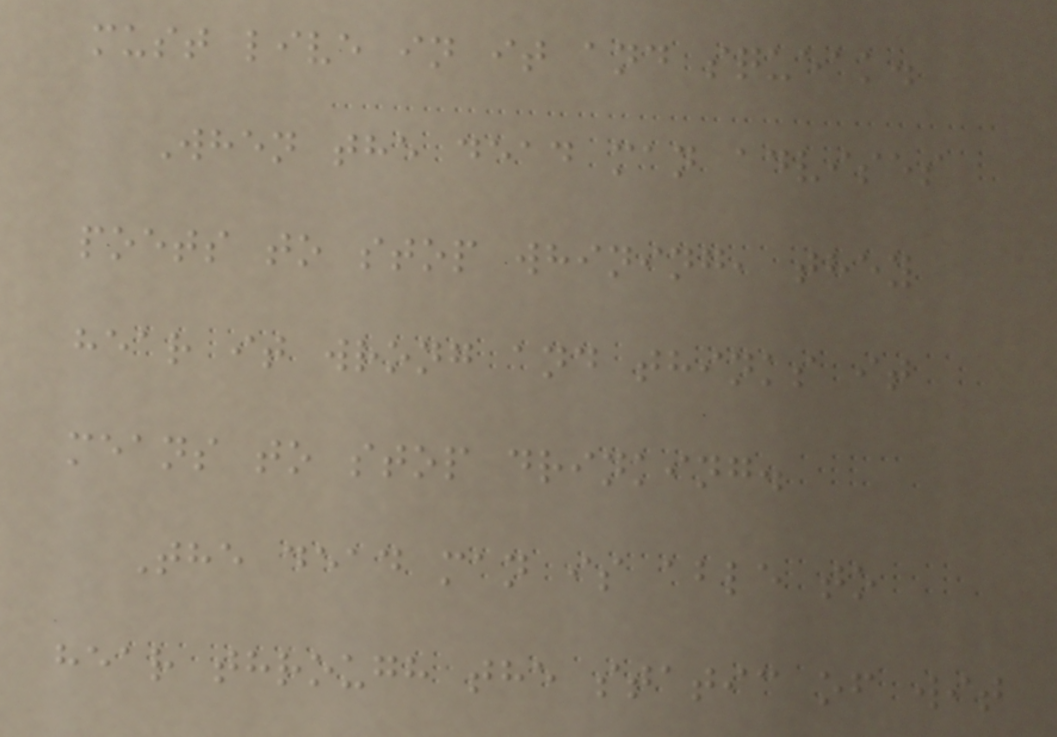must live in it and squeak.
When the dead man advises
poets to stop whining, they
hear it wrong and thinks it
means to stop drinking.
The dead man is able to
hear through the static of wit
